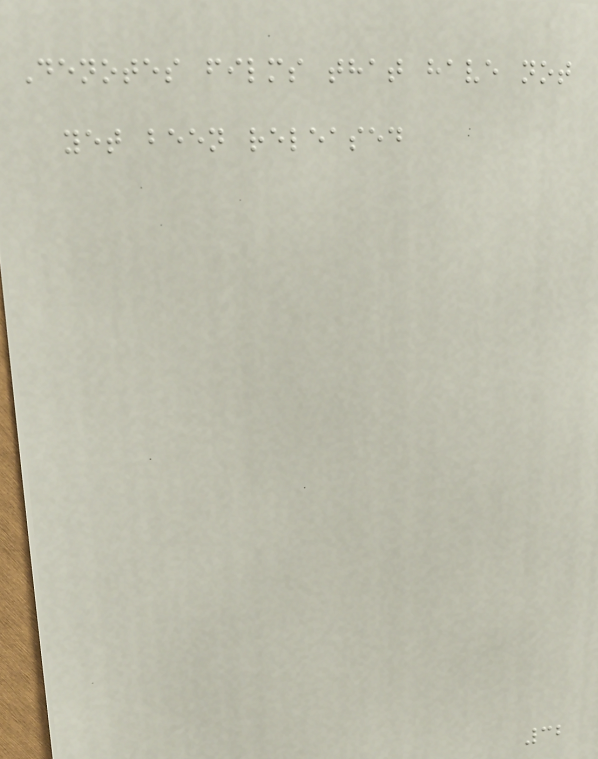Denotes films that have not
yet been released
32
